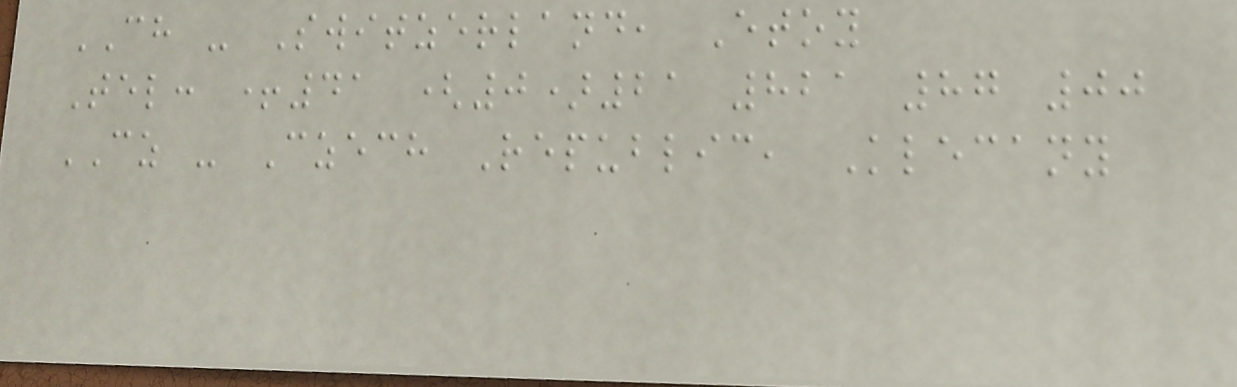CH - Switzerland, Etoy
Tel: +41 (0)21 821 87 00
CZ - Czech Republic, Klecany
